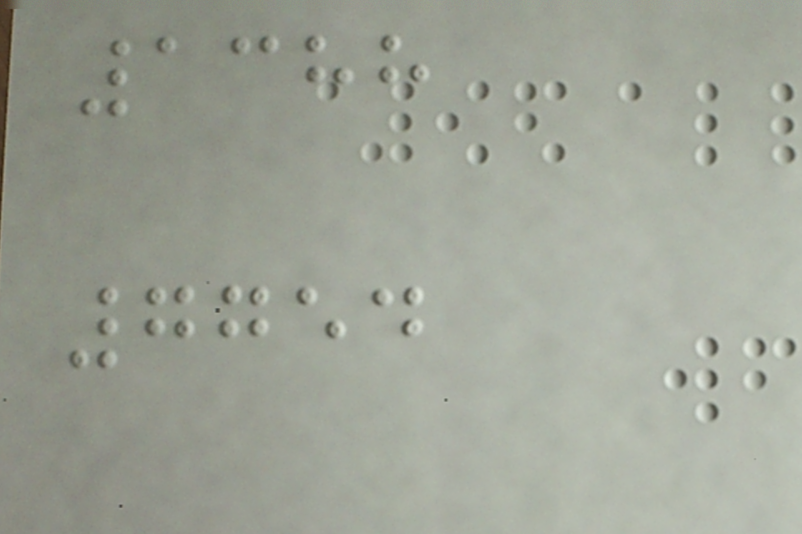1388
7754
